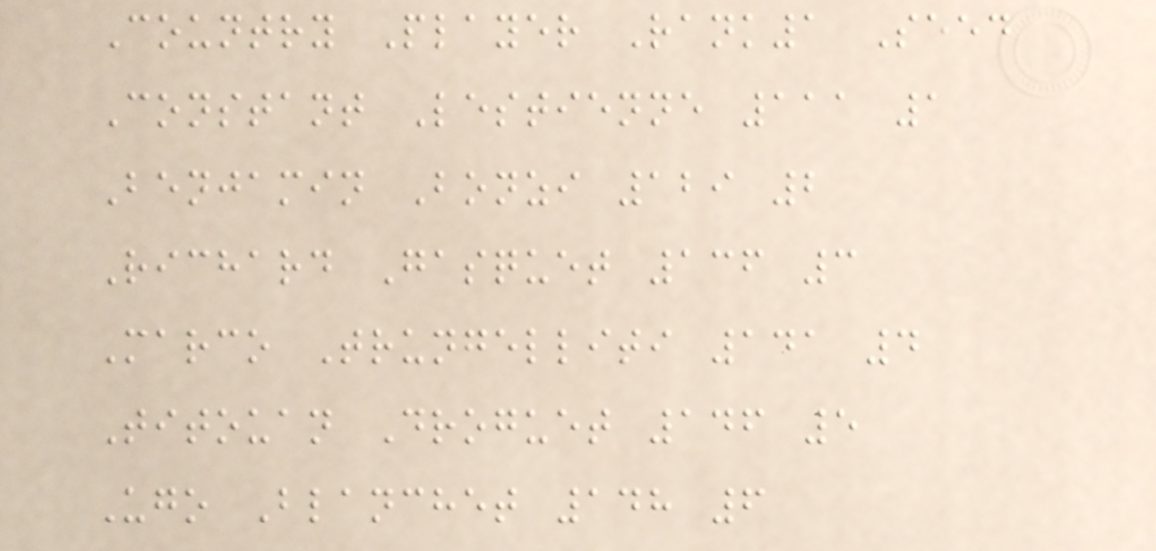Country Player Rank1 Seed
Constant Lestienne 111 1
Benjamin Bonzi 129 2
Richard Gasquet 136 3
Marco Trungelliti 141 4
Titouan Droguet 146 5
Ugo Blanchet 148 6
